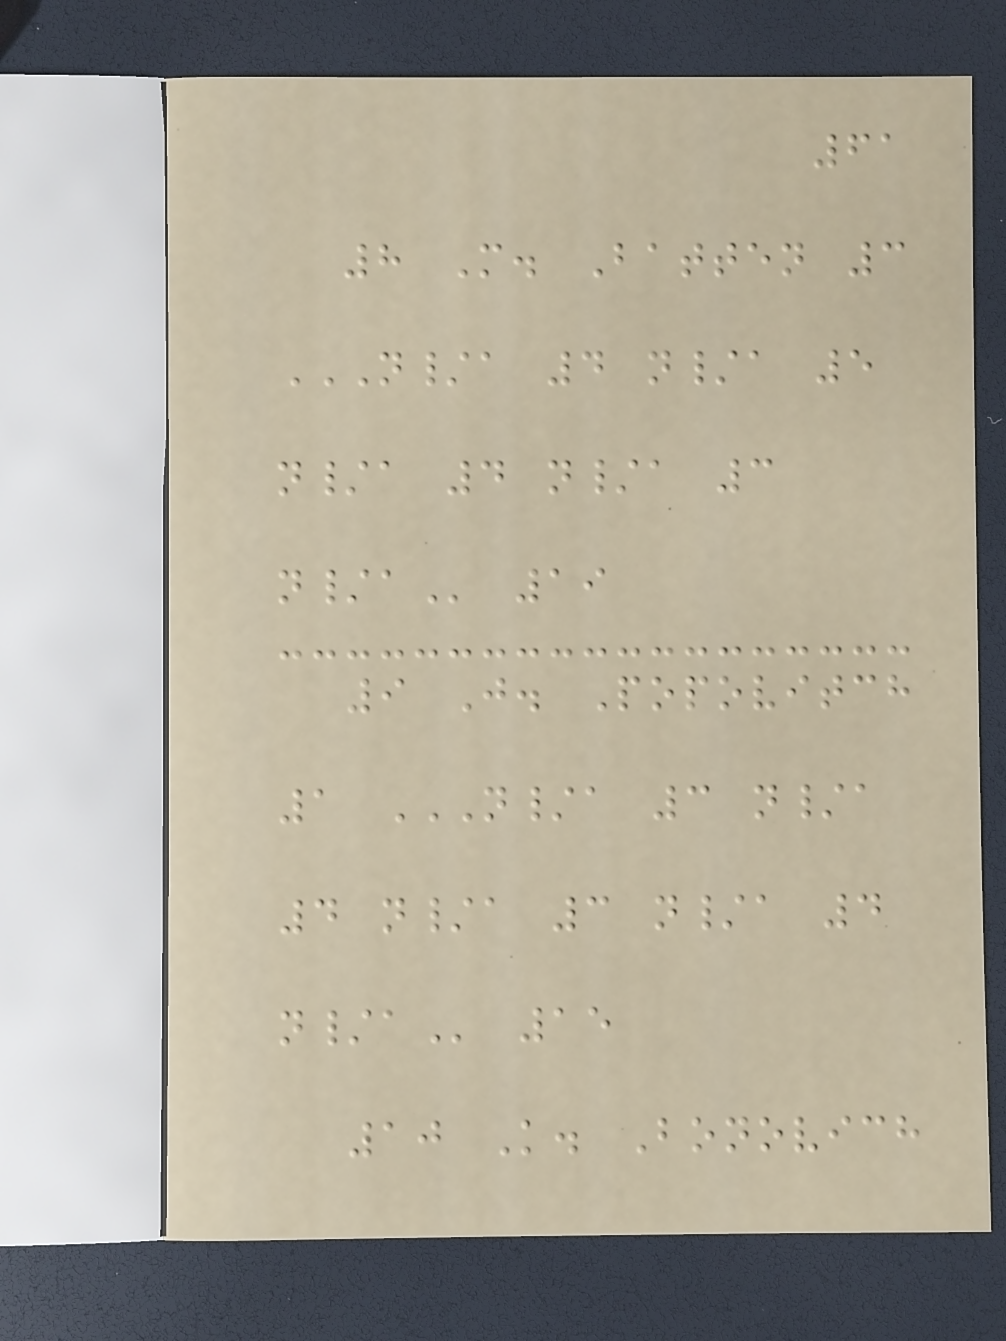61
8 M. Batten 3
N/A 4 N/A 5
N/A 4 N/A 3
N/A 19
9 J. Popovitch
1 N/A 3 N/A
4 N/A 3 N/A 4
N/A 15
10 K. Bonovich
